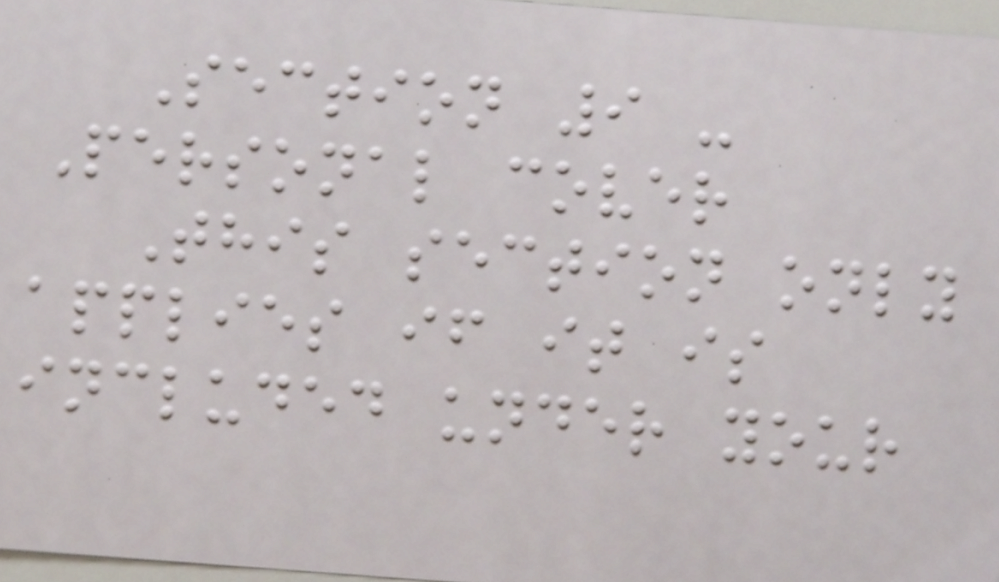Section 9 -
Personal cover
This section only
applies if it is
included under your
